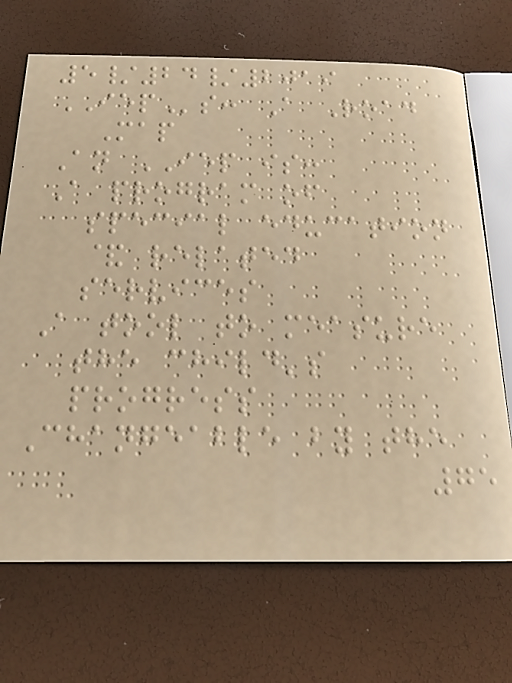5/24/2019
IEPs: A Road
Map
An IEP is:
A program of
special education
& related
services
A tool to measure
the child's
progress
Changeable by the
75
